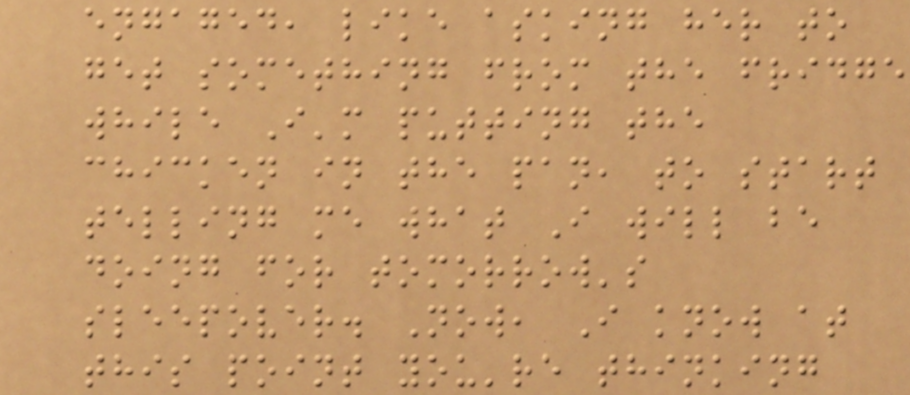engaged, like asking her to
get something from the fridge
while I'm putting the
chicken in the pan, to start
telling me what I will be
doing for tomorrow's
sleepover. Now, I know at
this point you're thinking
